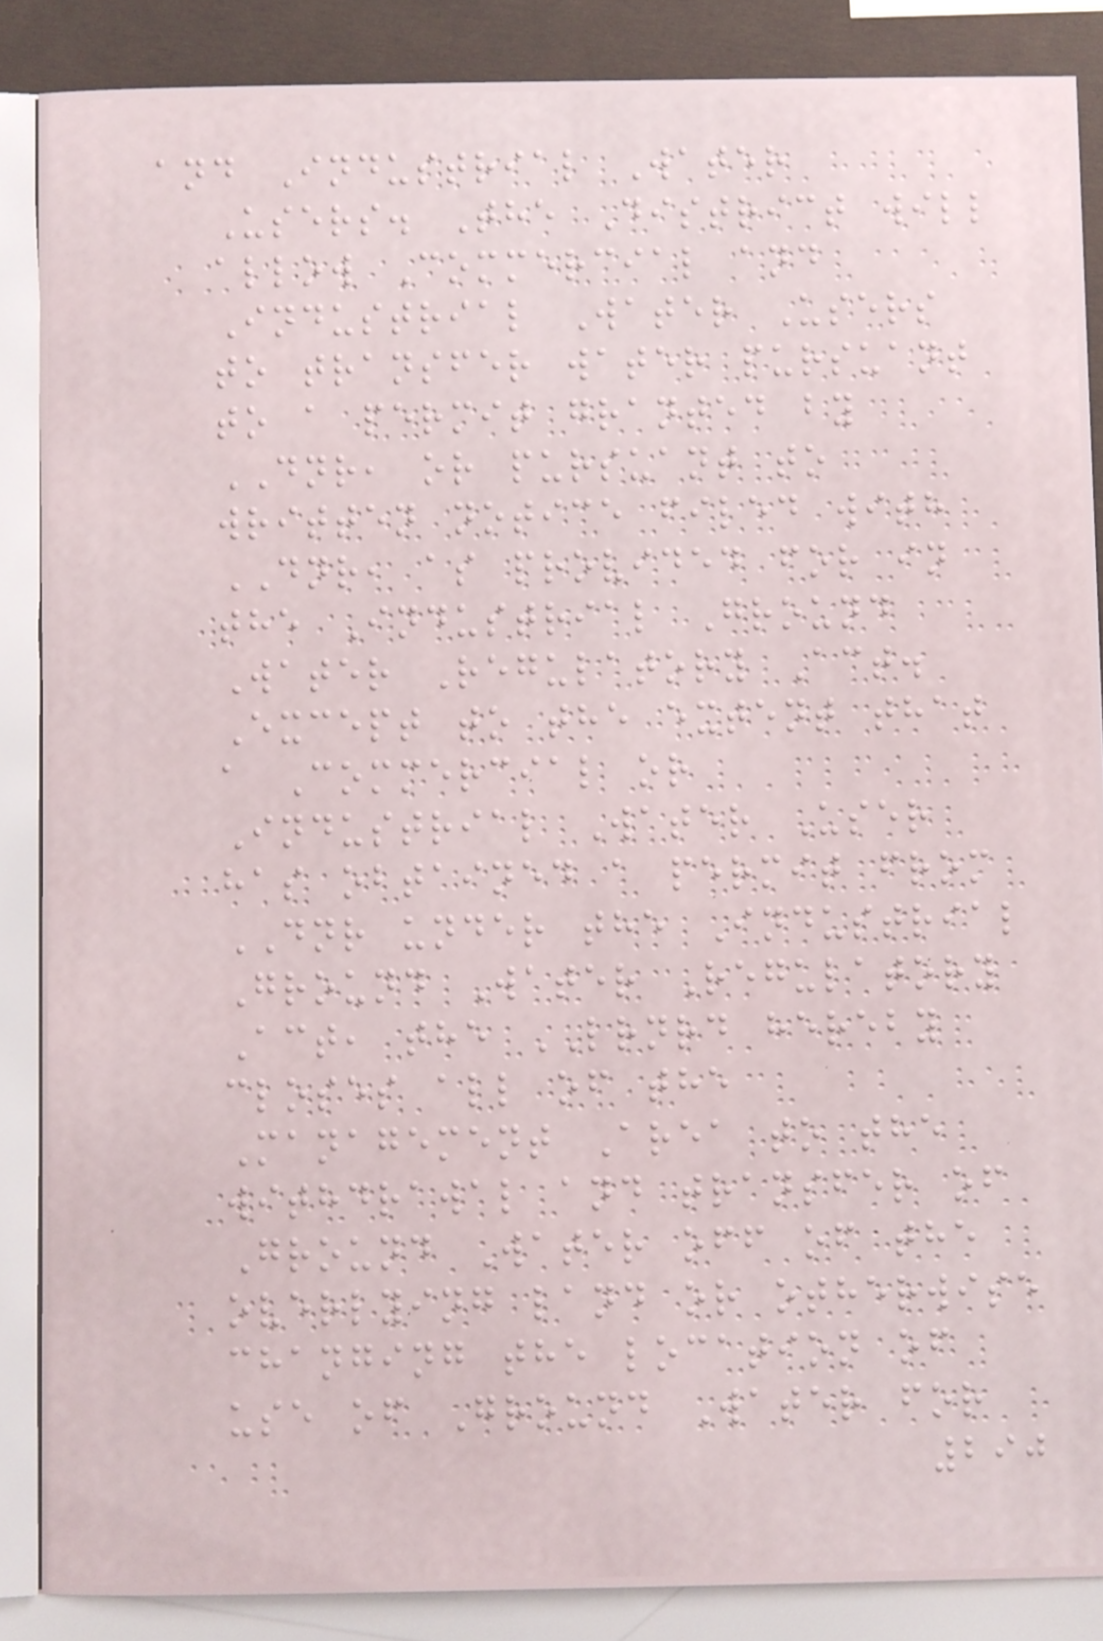and Industrial Water
Users. The District will
allow Commercial and
Industrial Water Users
to transfer water pursuant
to a permit granted by
DNR, or pursuant to
written notice filed with
DNR, as provided for in
the Industrial Ground
Water Regulatory Act.
Except to the extent that
a Commercial or
Industrial Water User
has obtained a permit from
DNR under the Industrial
Ground Water Regulatory
Act, the LRNRD hereby
closes all of the
Management Area to the
withdrawal and transfer of
Ground Water off of the
overlying land or otherwise
changing the location of
use of Ground Water for
290
